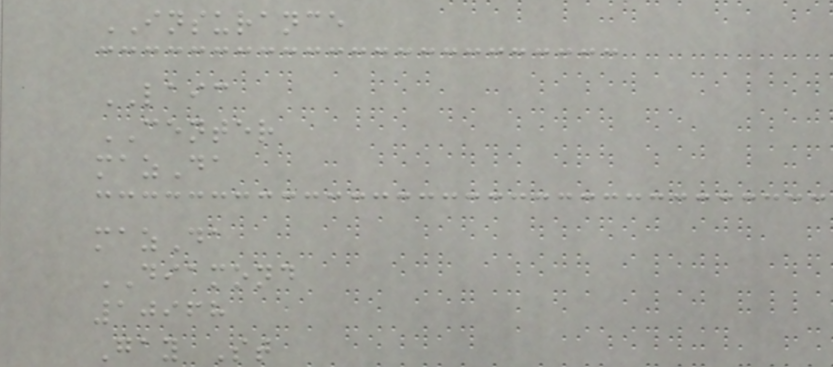INSURANCE
LAIC
CENTER
mazDa
mazDa
DIAMOND
10968
Gay St
